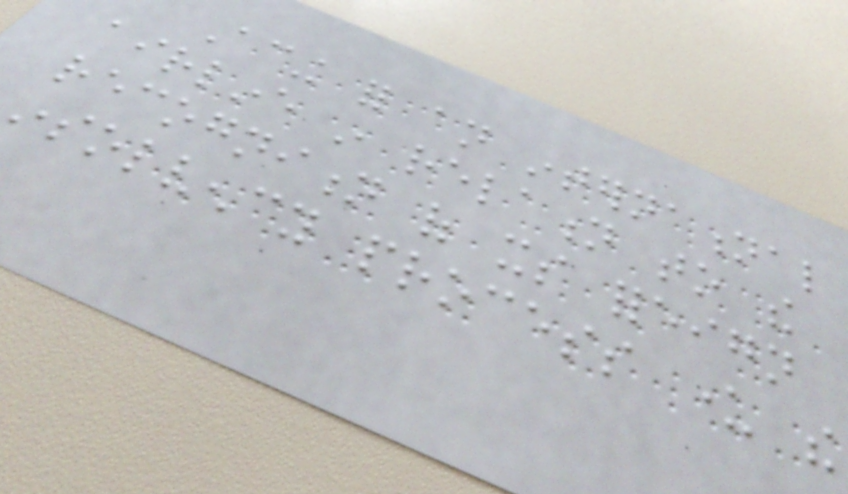Acing for an international
airline in relation to the
recognition of its foreign
insolvency process under the
